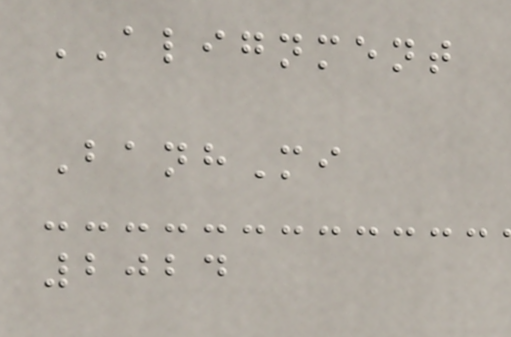ALIGNMENT
BanhMi
2024
